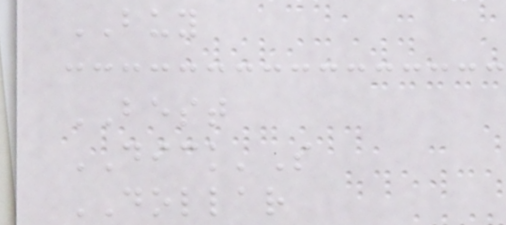BUY
BEST
DICK'S
DOLLAR
